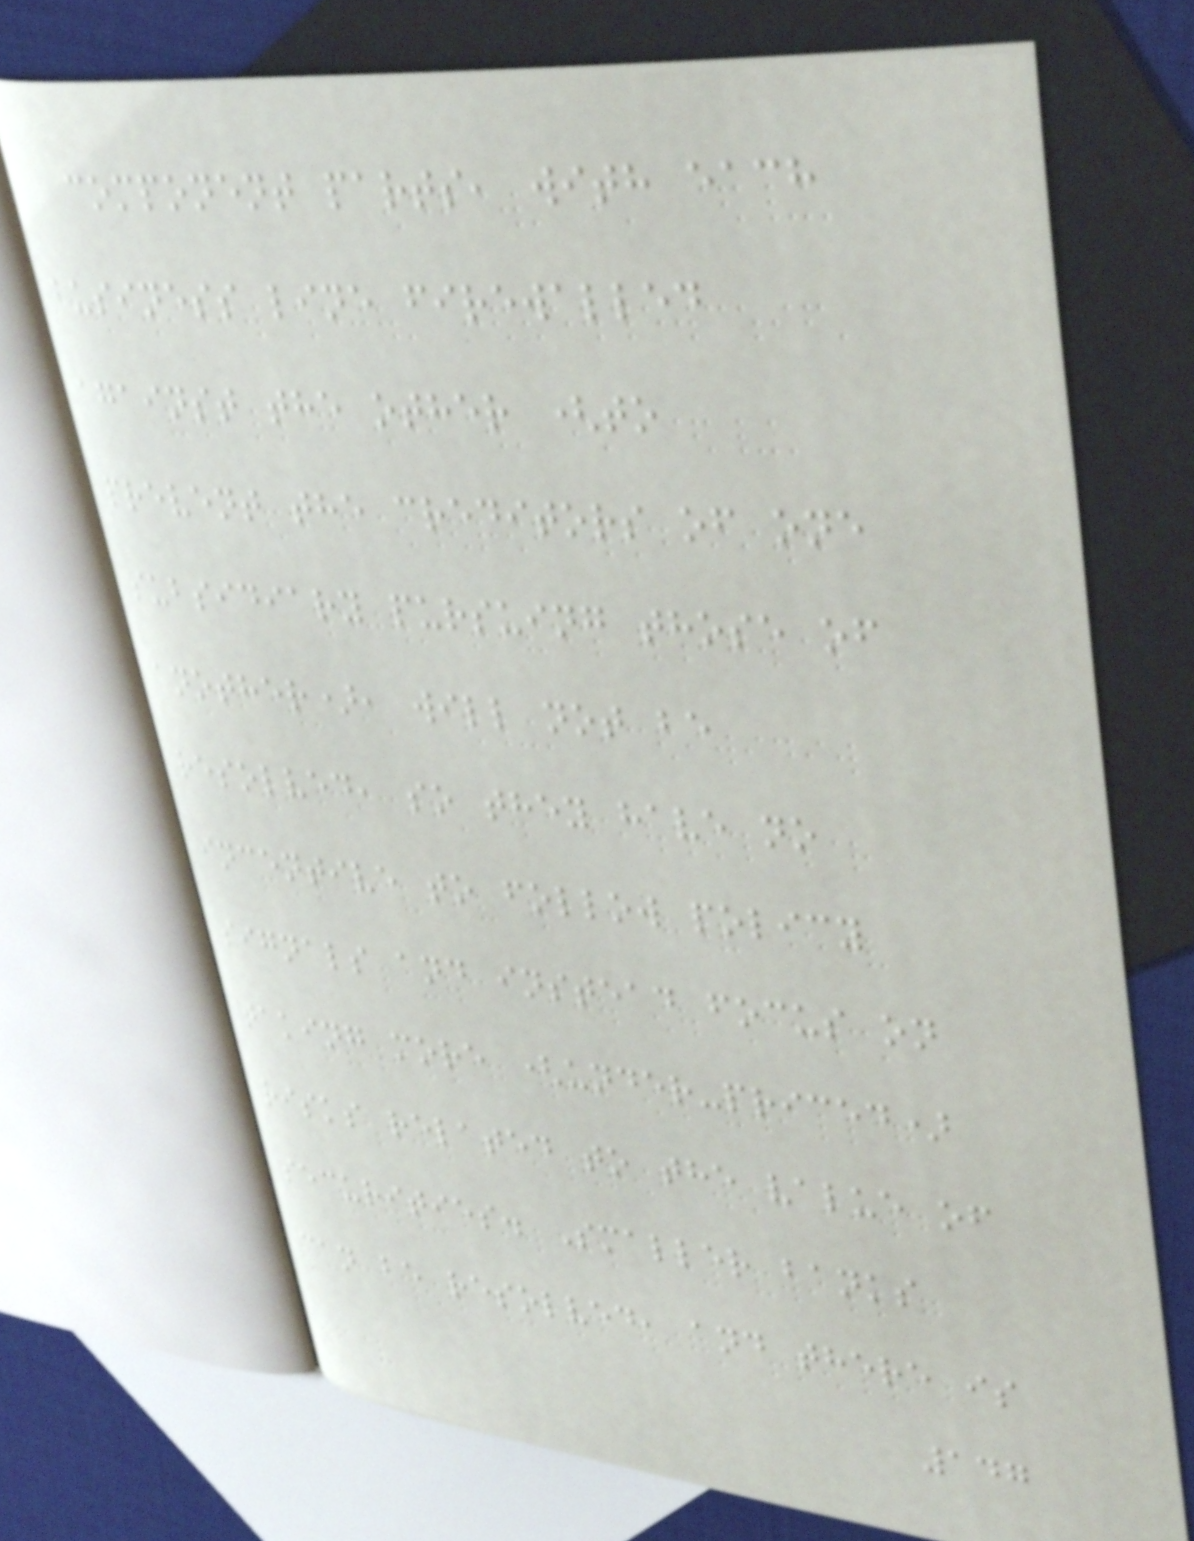component parts, with each
business line firewalled
against the other (to
prevent the creditors of one
subsidiary pursuing those of
another), will not be
resolved, so they have no
incentive to follow policy
signals and instead focus on
taking more (under-priced)
risks related to the value of
securities. Smaller banks
can be resolved, and there is
147
